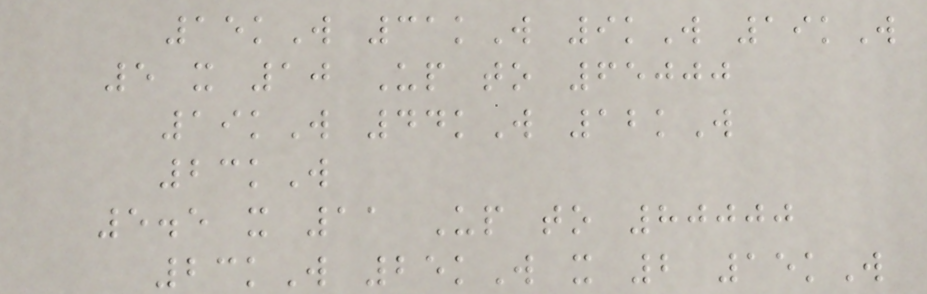15kW 31kW 9kW 19kW
5 x 10 Up to 65000
19kW 44kW 12kW
23kW
5.5 x 11 Up to 80000
23kW 25kW x 2 15kW
